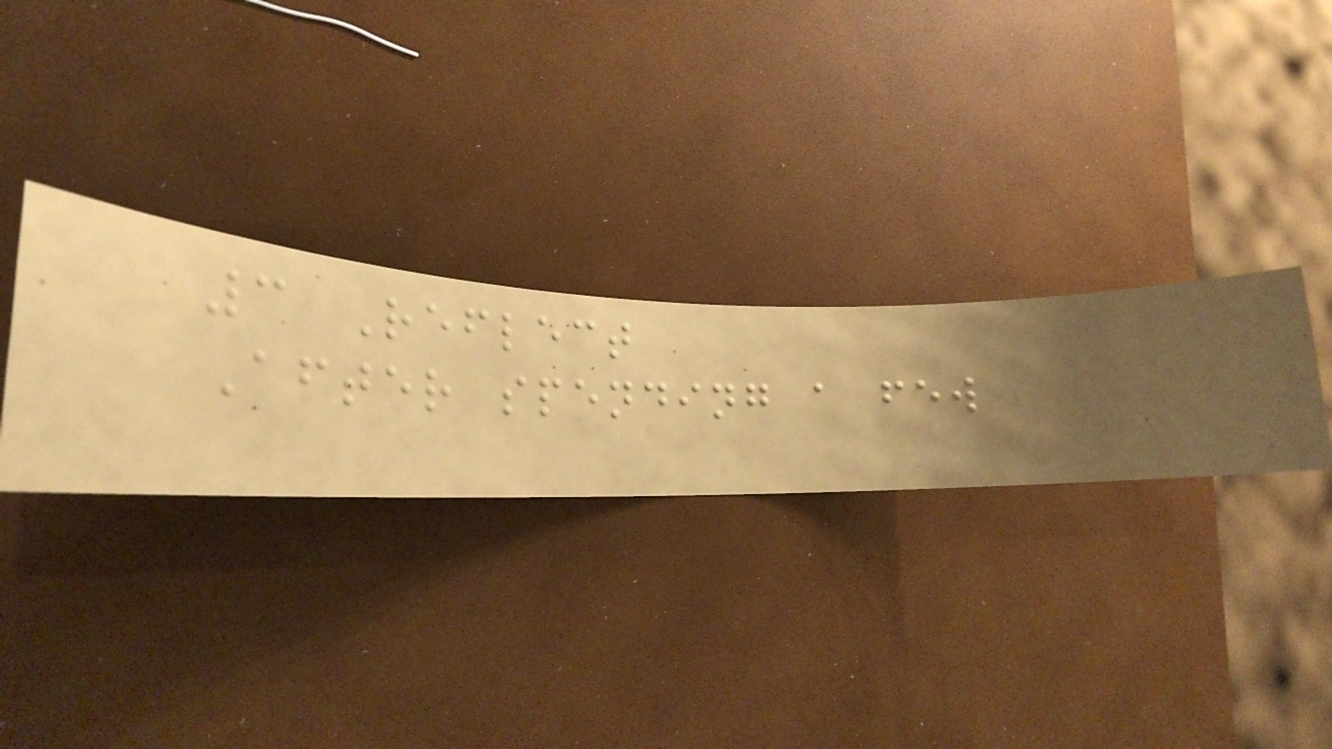3 Reflect
After spending a few
